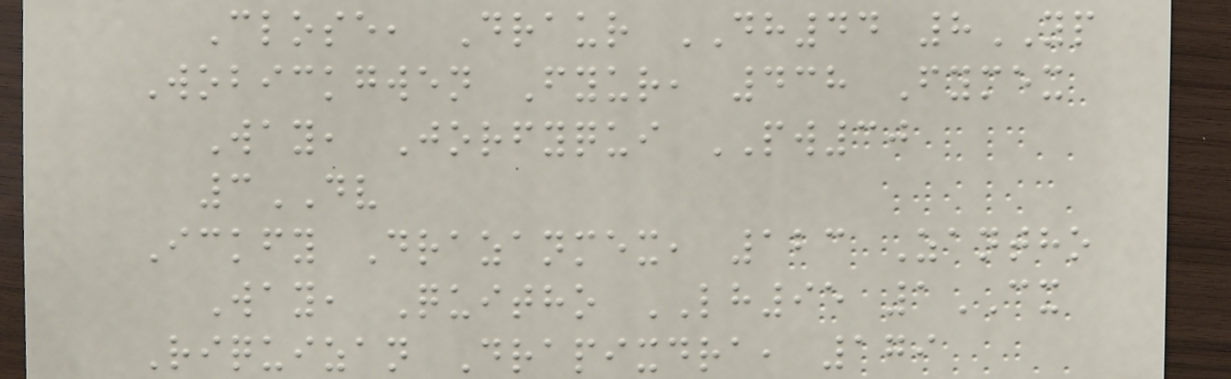Close, Draur DH44 8YP
Wobickgwen Fyur, 438 Fymex
Way, Jorfyqui PW30
3DV
Ickfy Drazanmex, 123 Zantho
Way, Quitho LH95 1CX
Riquizan Drapixdra, 179
